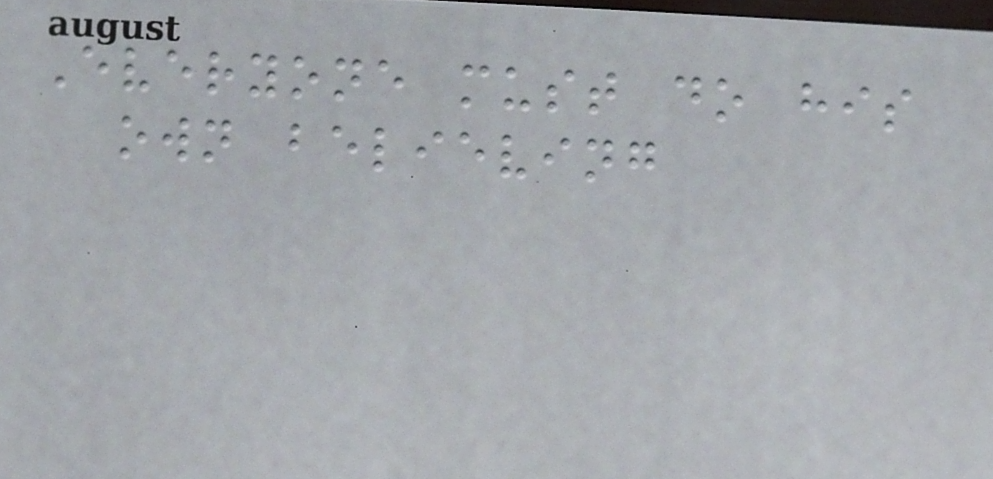Everyone must do his
own believing
